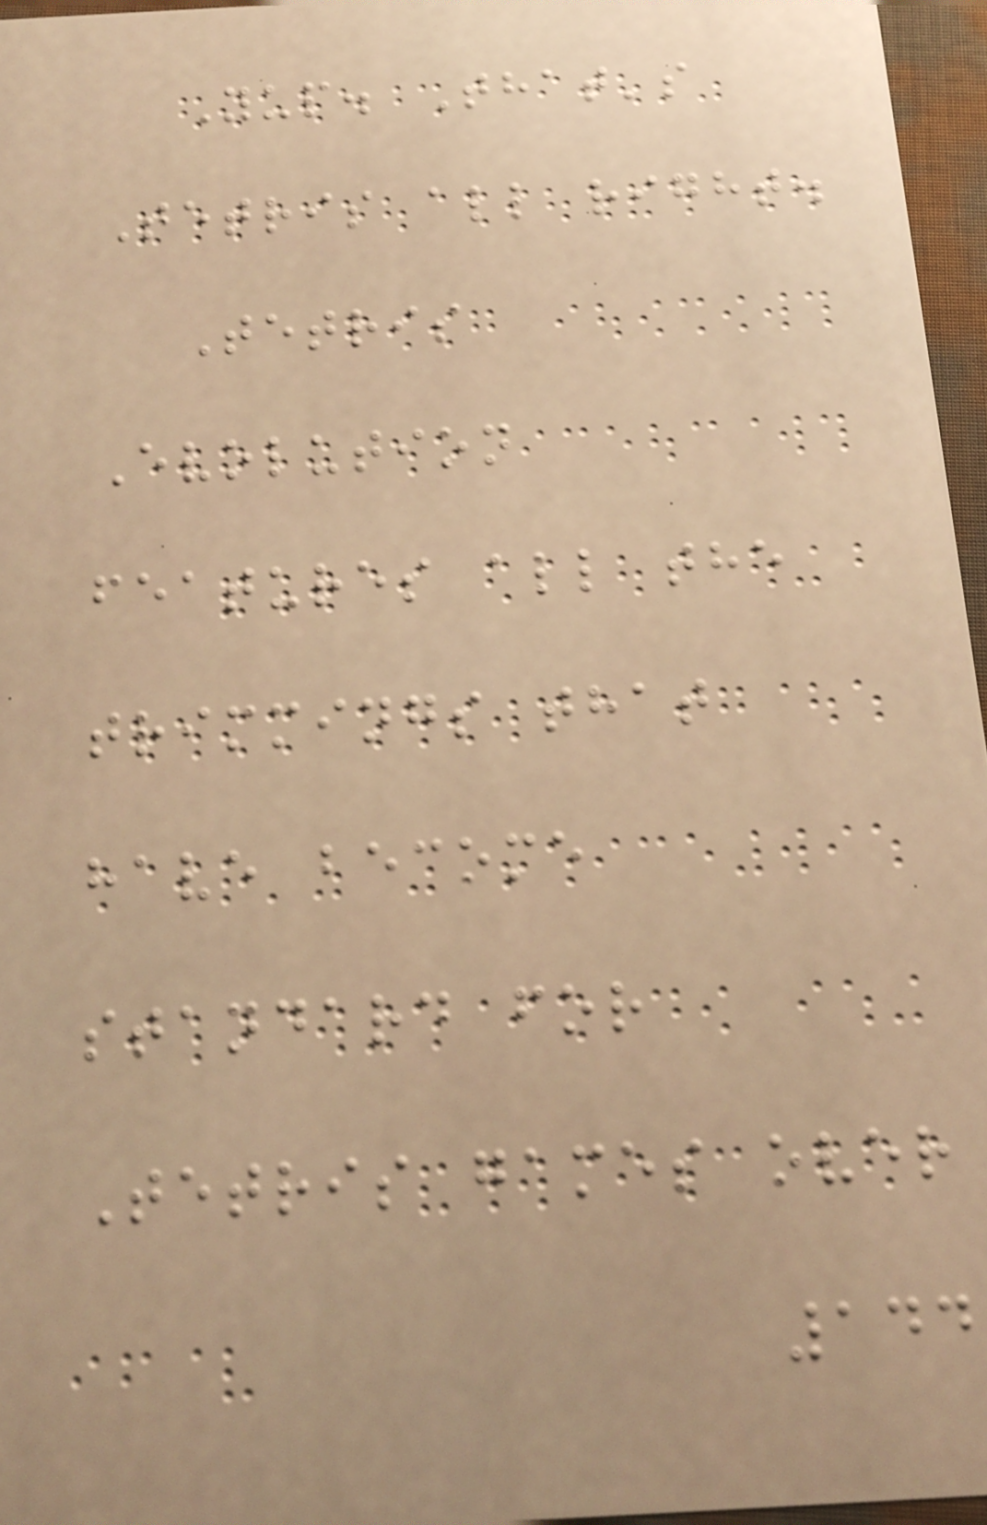Yup. That's
Tetris all right.
Tetris
Evolution
features all the
trimmings that
have become
standard for
Tetris games over
144
